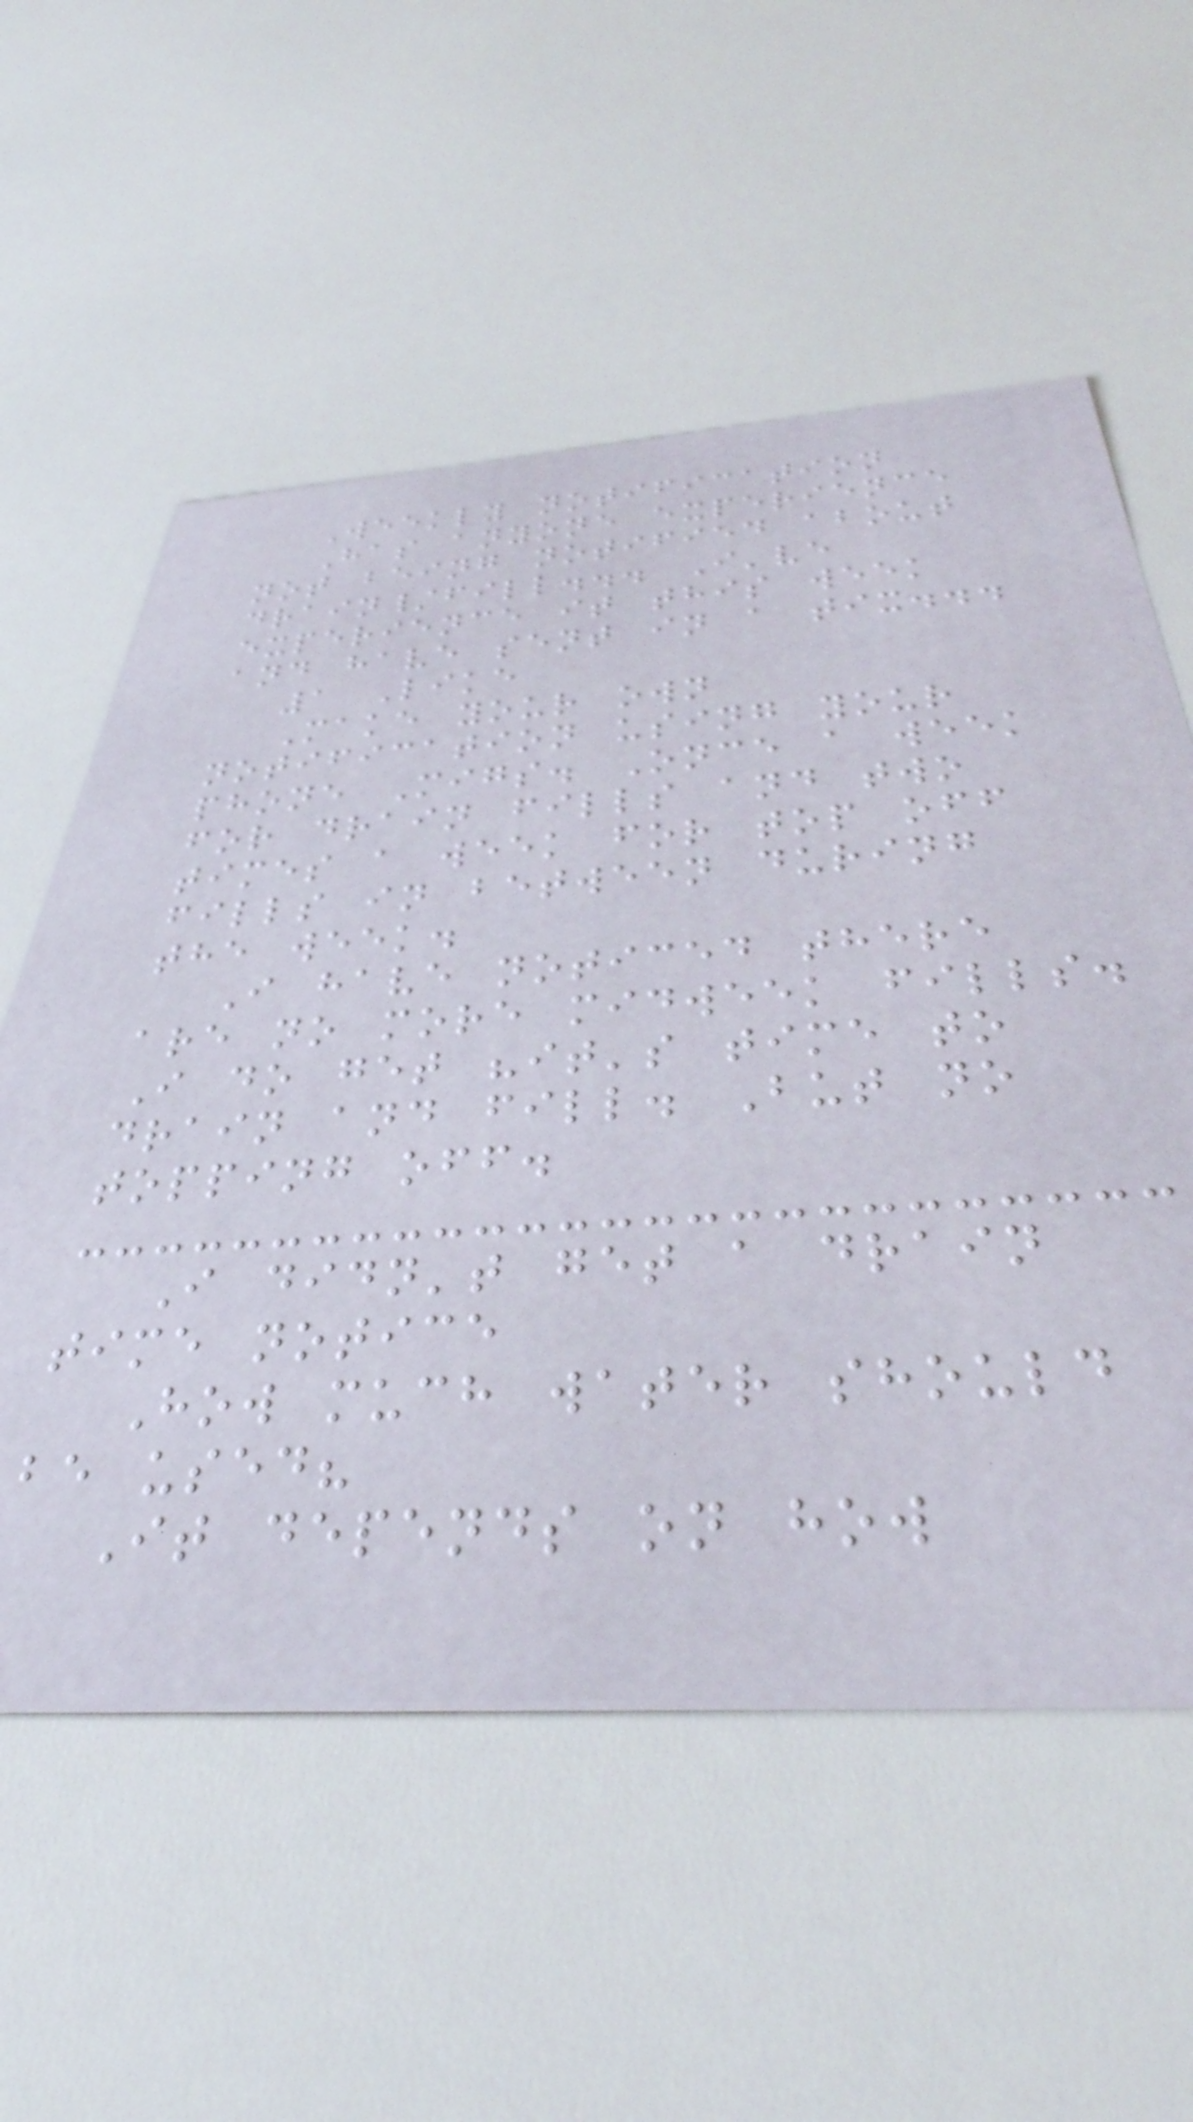Weekly notification
Has anyone experience
not being notified about
drain/fill... I've
experience it this week
and have sent in a tix...
1 Like
Make your own
notification using your
phone Migs. Once a week
for drain fills and two
times a week for top off
fills in between during
the week.
I have noticed there
are no more midweek fills.
I do get "it's time to
drain and fill. But no
topping off.
I didn't get a drain
time notice
How much water should
be used?
It depends on how
